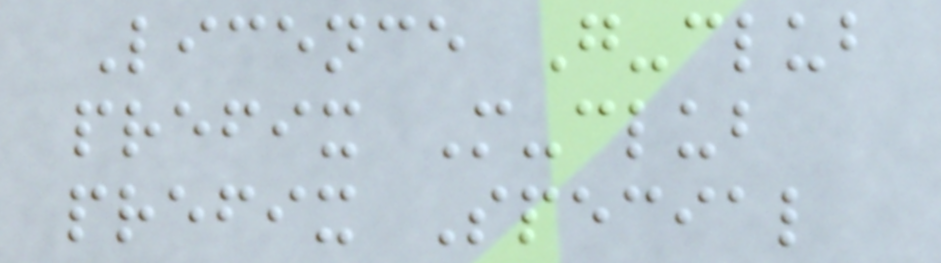Licence G-club
prefix M-club
prefix Special
